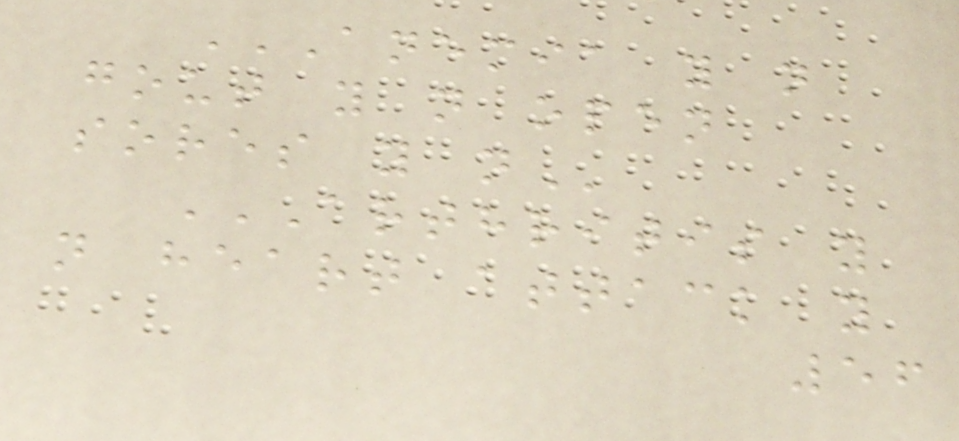ANEMIA Y N
GOUT Y N OPEN
SORES Y N
ARTHRITIS Y
N HEART ATTACK Y
56
